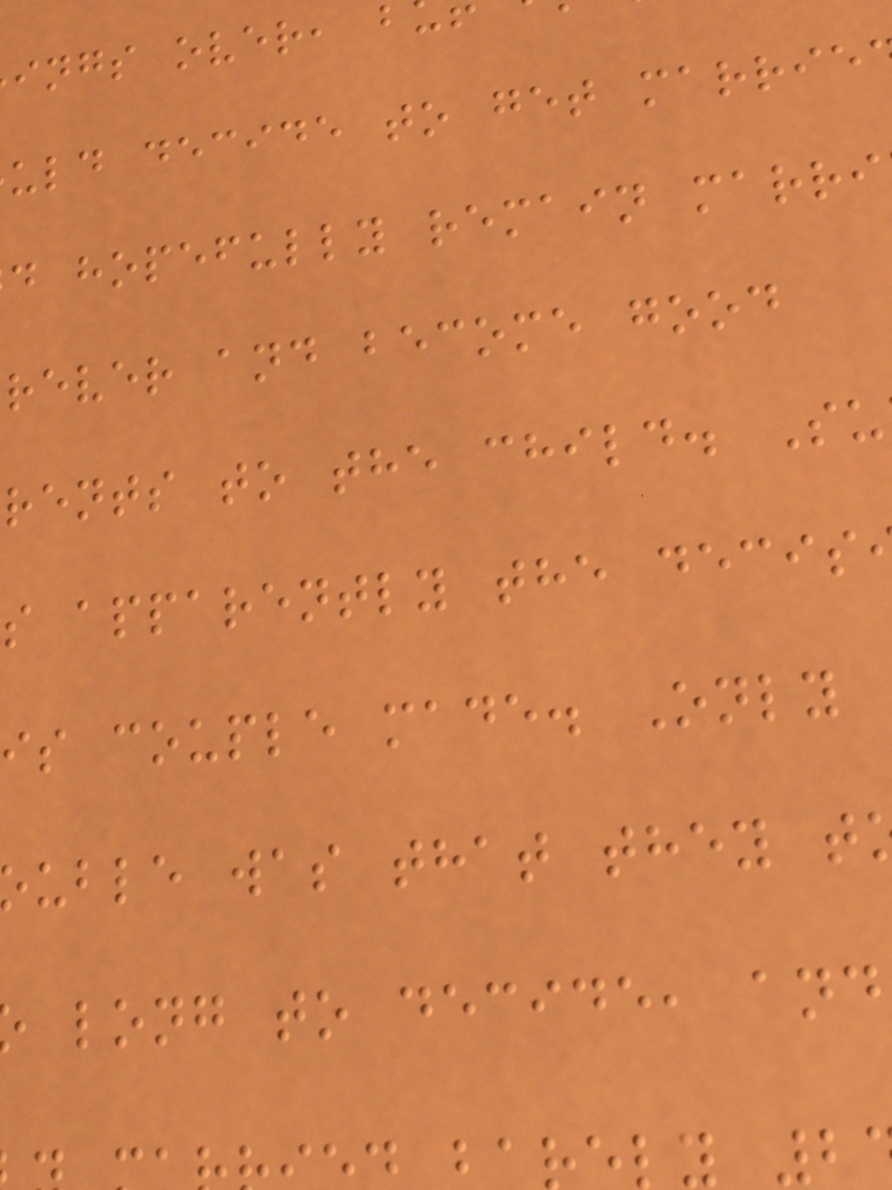ings over, b
uld decide to get marrie
d hopefully remain marri
rever and become good
rents to the child. Su
s apparently the decis
is couple made. Only
uble was that they t
long to decide, and
